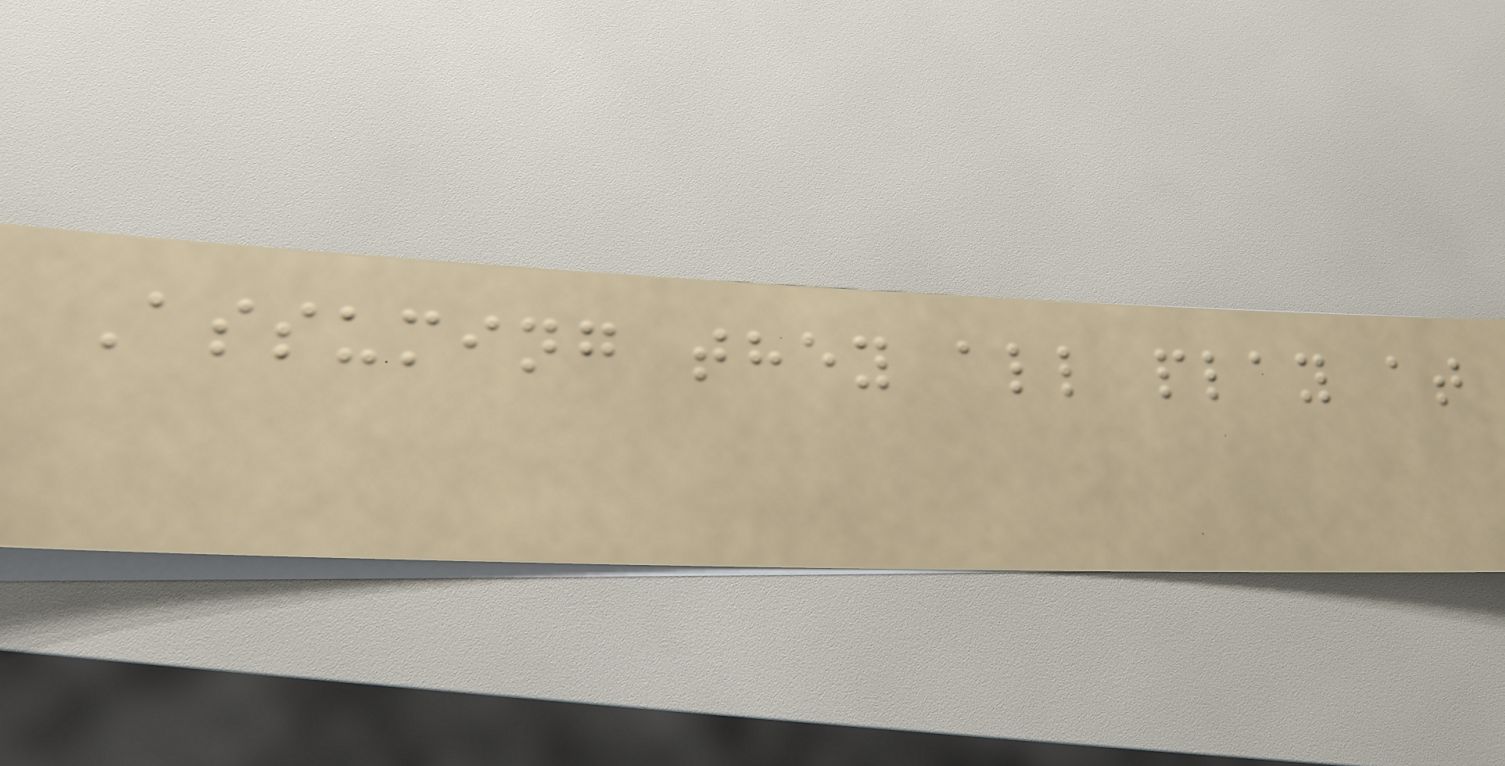Assuming they all play at
